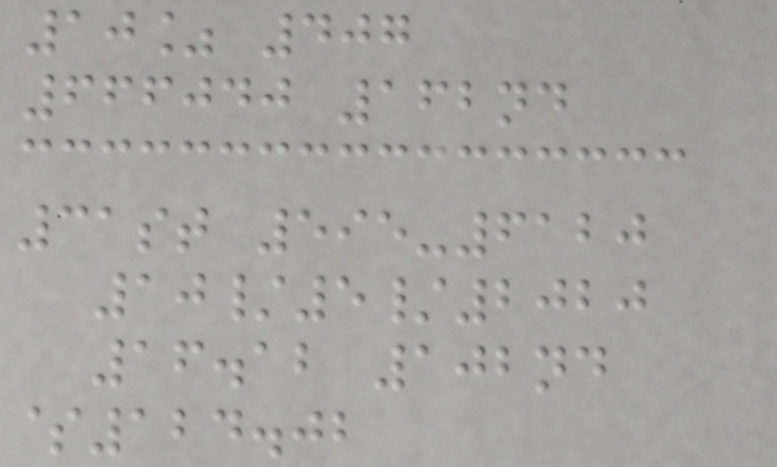10% 407
666040 162nd
31st 595-6120
10/5/2020
16.12 102nd
$124.02
